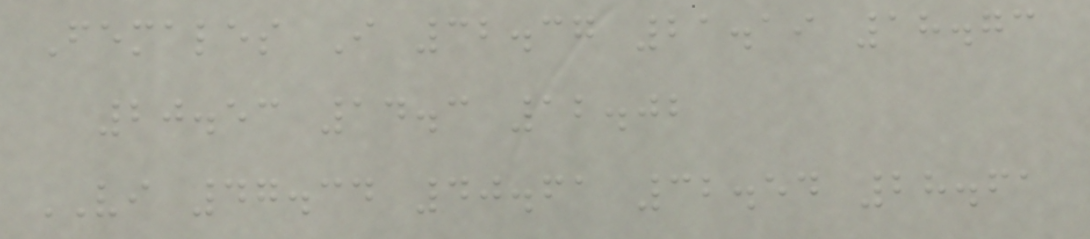Females I 32.37 21.19 18.73
20.53 14.3 12.02
VI 47.34 40.61 32.54 28.61
